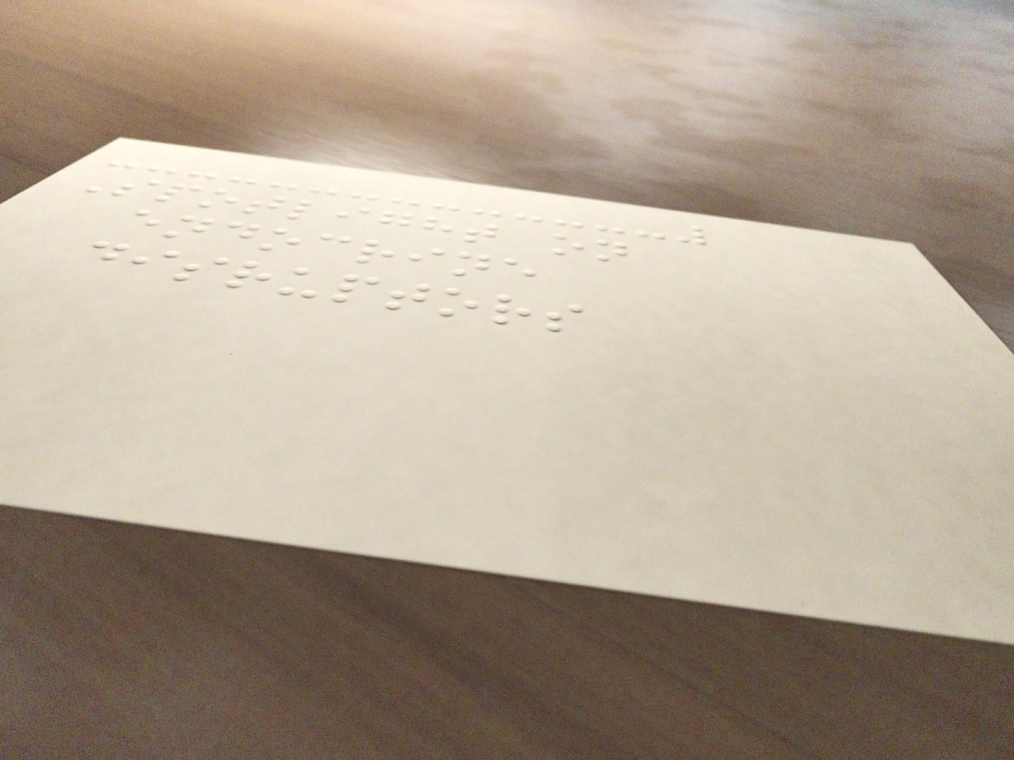Spotlight on
endocrine
disruptors
